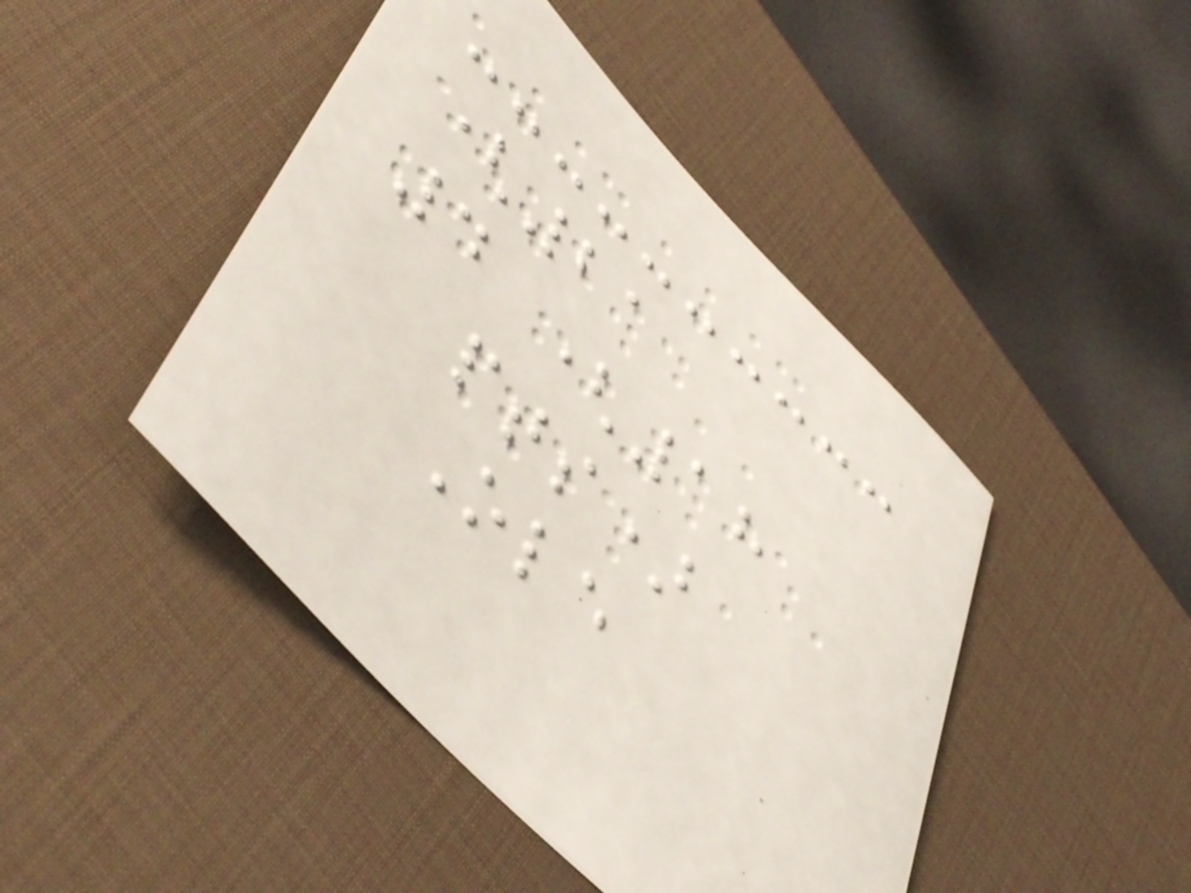(21
4 (18
pts)
Ole
